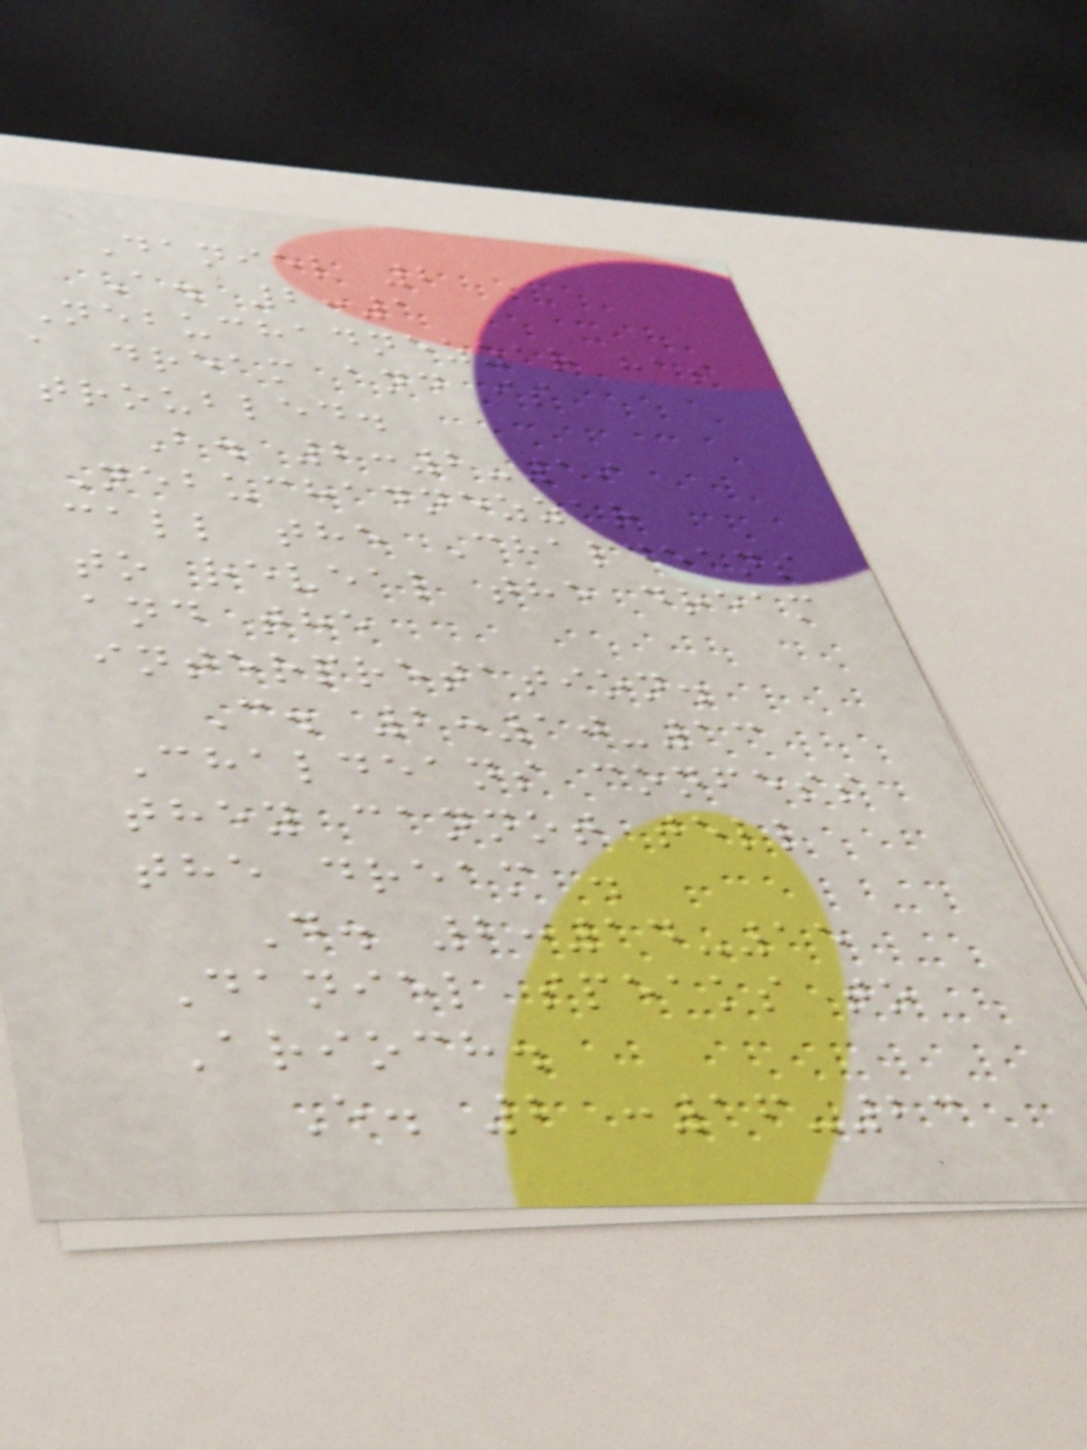Daniel 2
A. 2:1
Nebuchadnezzar has
a dream and is
troubled.
B. 2:2-19
Nebuchadnezzar
call the Chaldeans
to reveal the dream
and the
interpretation.
C. 2:10-13
Chaldeans confess
they cannot tell
the dream .
D. 2:14-15
Daniel speaks to
Arioch.
E. 2 :16-23
